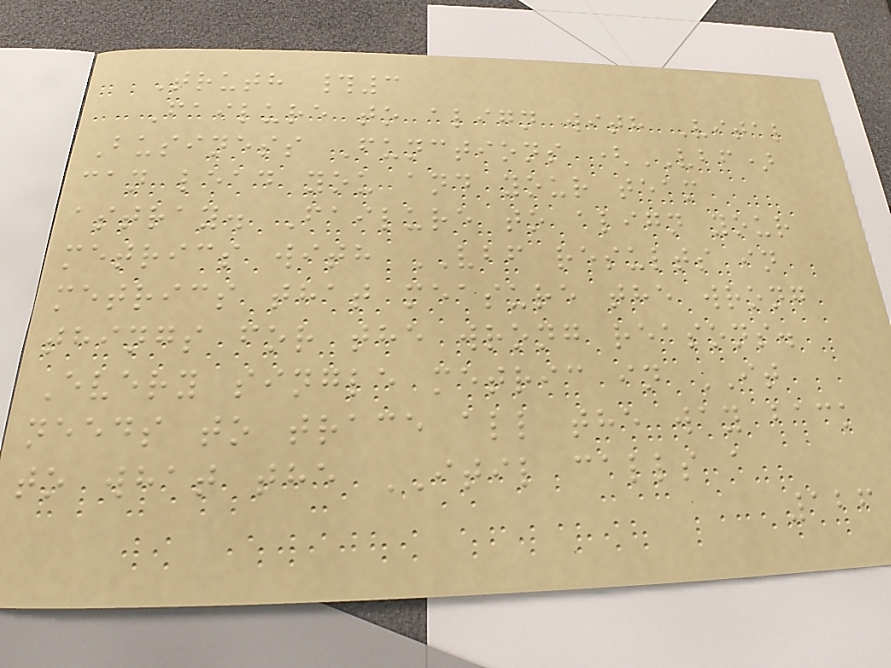Truth #3
Failure to align with Vital
Business Functions (VBF)
can lead you and your team
astray. Failure to align your
metrics with VBF results in
metrics that measure the wrong
things for the wrong reasons.
Every single metric in IT
needs to trace all the way back
to what the ITIL calls a
126
